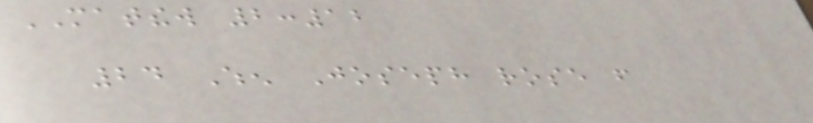MATTHEW 2:12
24 When Joseph rose from
